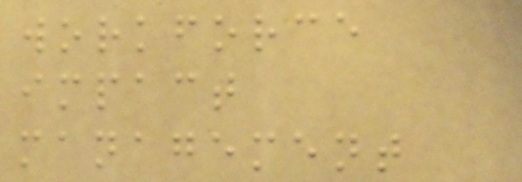workforce
impact
management
